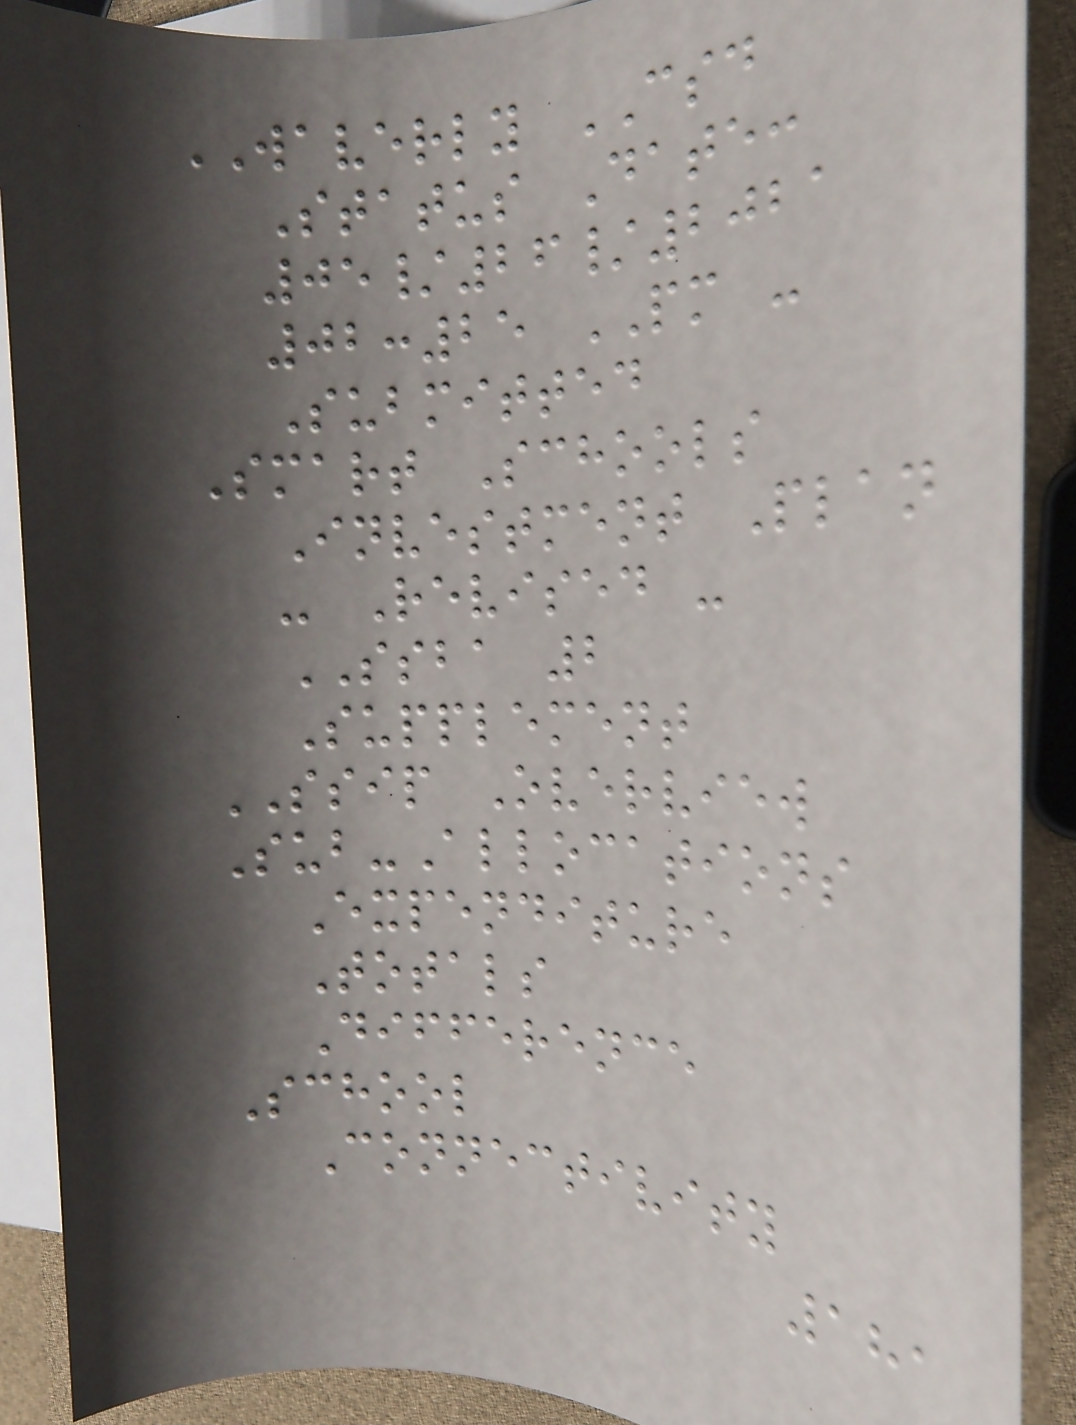WAVERLY CSD
Status Date:
05/26/2021
02:25 PM -
Submitted
Smart Schools
Investment Plan
- Revised -
SSBA 2
Supplement
SSIP Overview
Sub-Allocations
Expenditure
Totals
Difference
School
Connectivity
181
